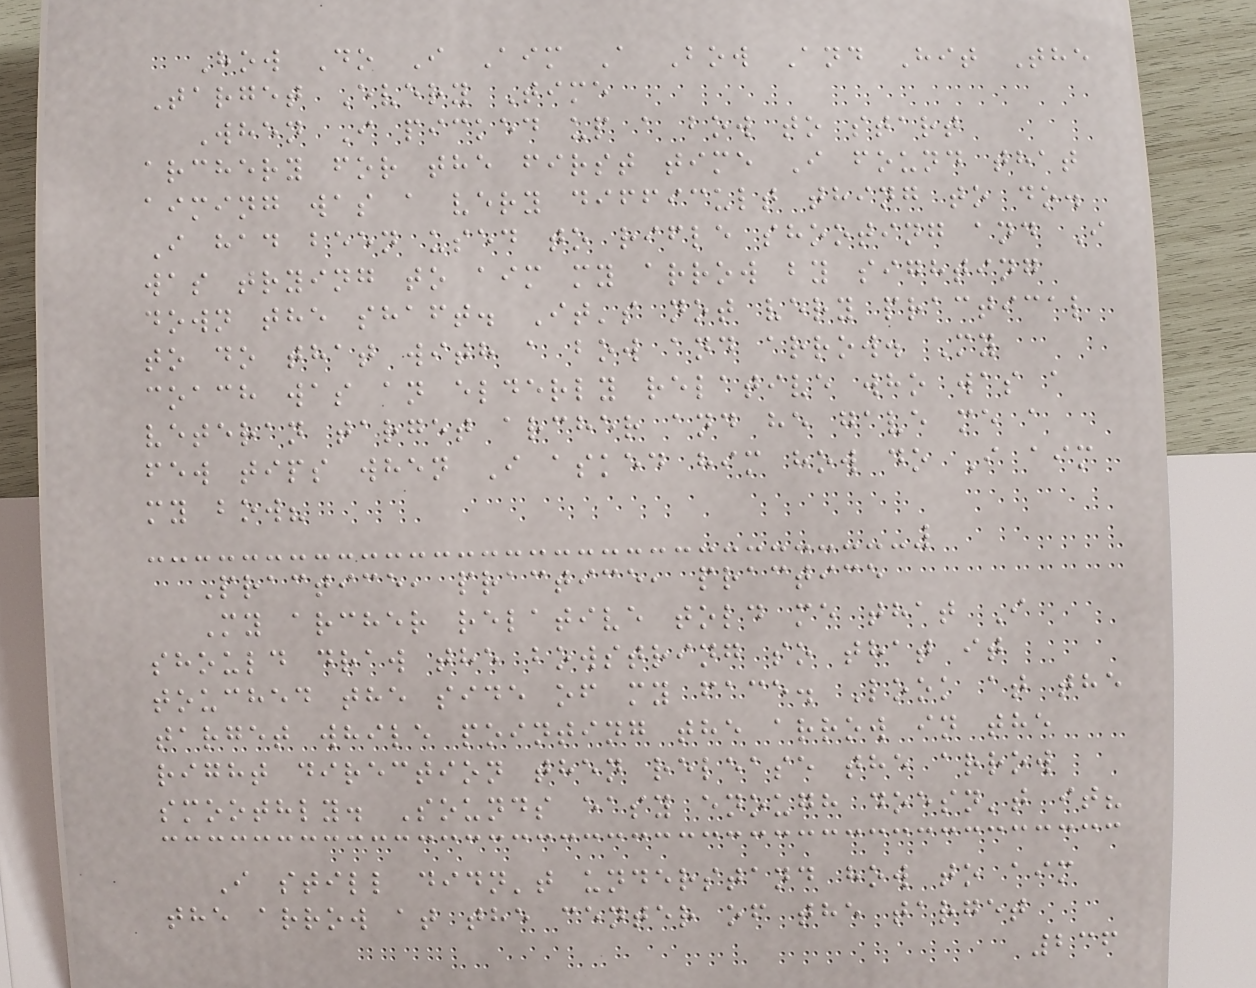How Do I Aim A Bow And Hit The
Target Every Time
When I picked up a bow to start
archery for the first time I found that
aiming was a very difficult thing to do.
I had been used to rifle shooting and I
was trying to aim my arrow by sighting
down the shaft. It's not very practical
to do that with a bow and arrow. My
coach was an elderly relative who was a
veteran target archer and he gave me a
few tips when I asked him how do I aim
my bow?
Practice, practice, practice
My archer relative told me that I
should draw the bowstring so that it
touched the side of my face. Look at the
target while pointing the arrow in the
right direction then release the arrow
smoothly. Sounds easy enough doesn't it?
I still didn't understand how to aim
the arrow at the center of the target
236
